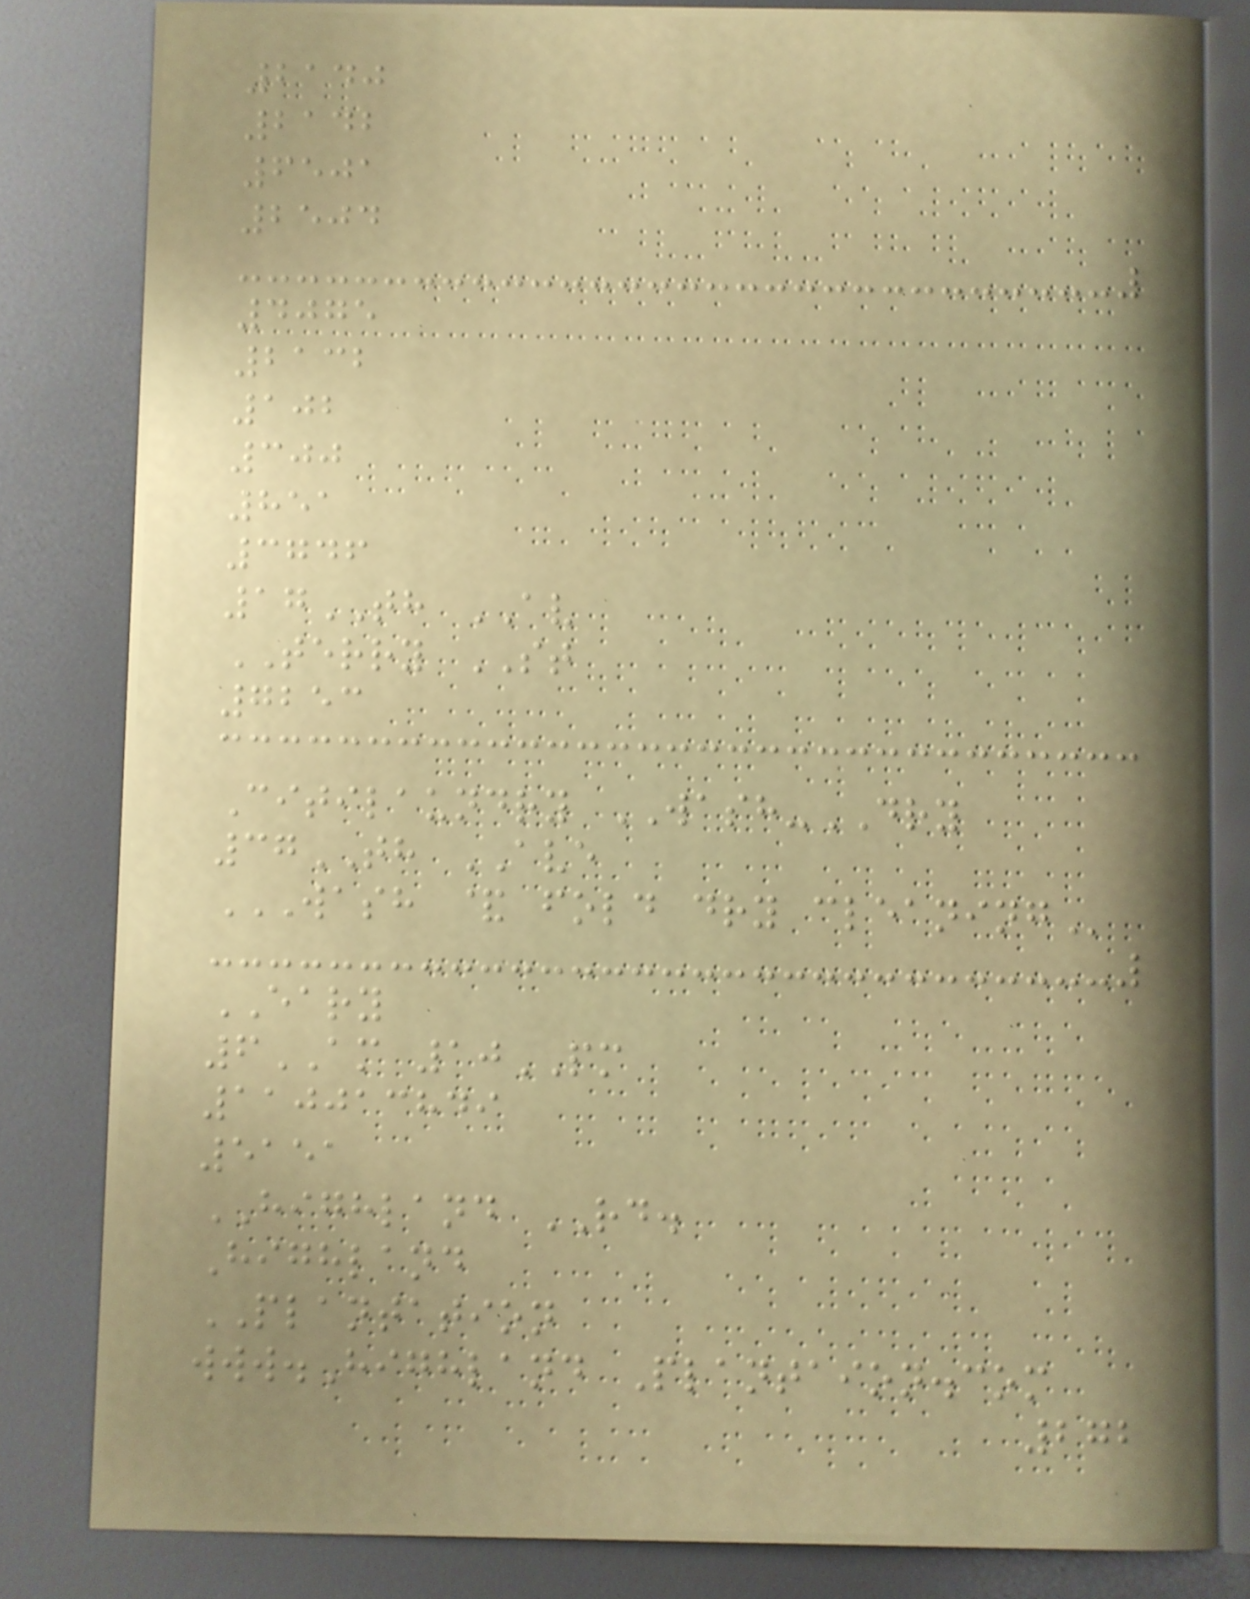2140
2142
6501
2504
4075
2132
102
300
851
3746
17TH AV
TERRY ST
7253
Citilaundry WASH-DRY
37TH AVE
WASH & FOLD DRY CLEANING
EARY
6AM 10PM
110013849
5151
HIGHLAND RD.
Highland
PLANTATION
www.Highland Plantaion.com
272
